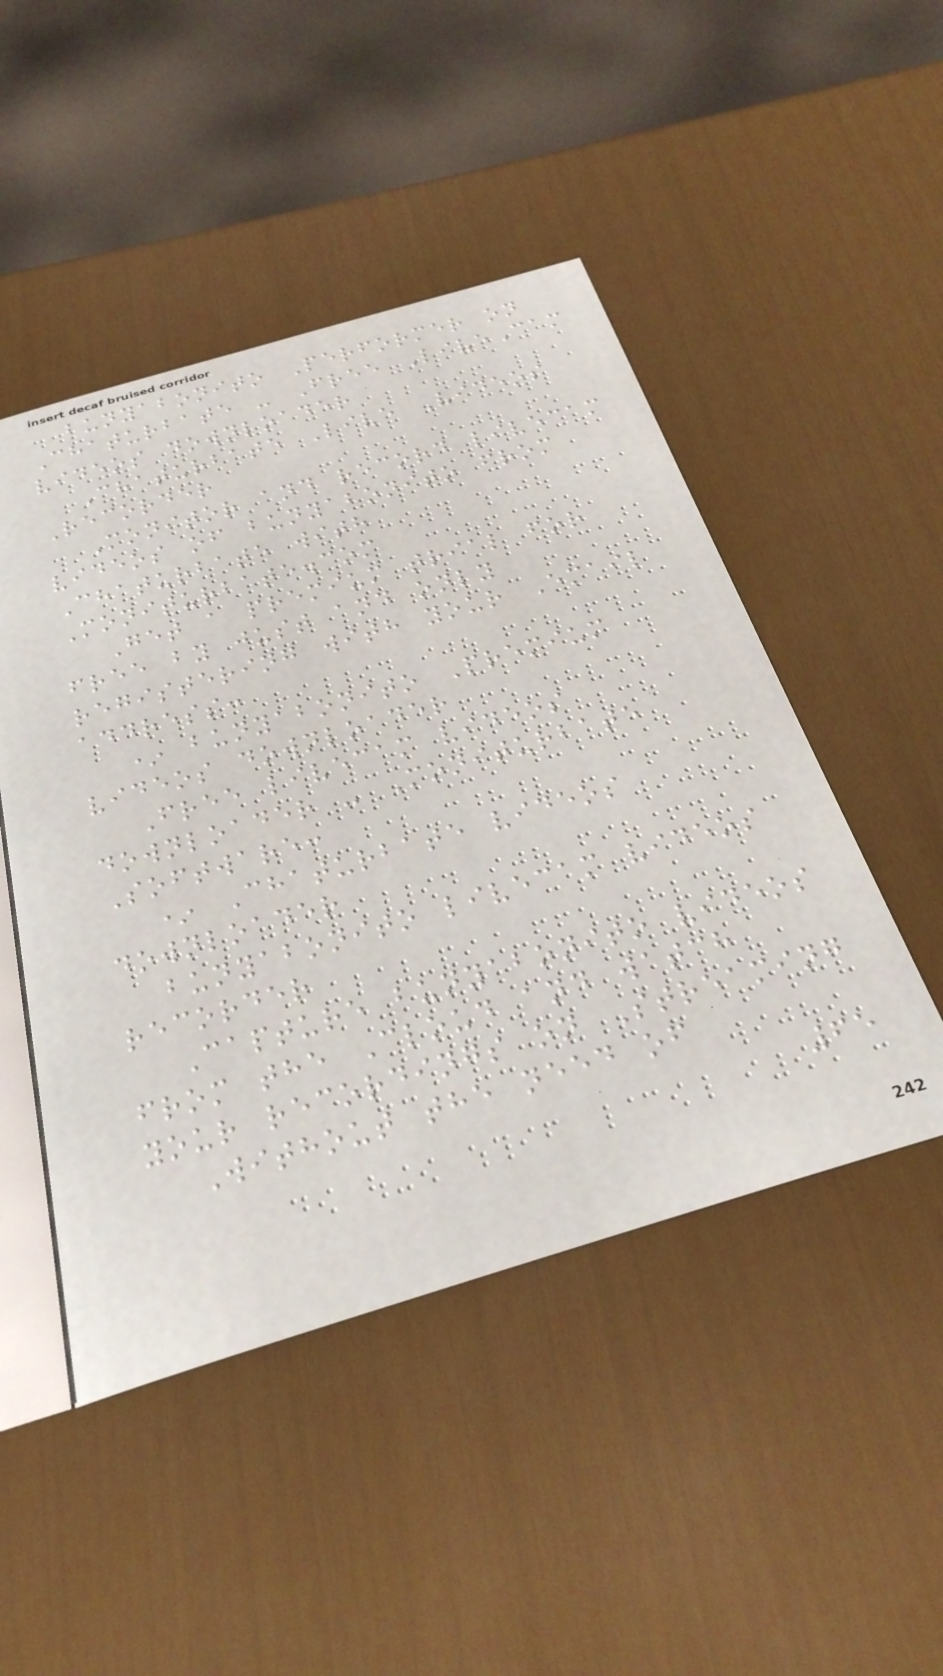bunyabonito Performer on
Chaturbate - Free LiveCam
videos downloader
Chaturbate Live Videos
Recorder
Monitor and record livecam
videos of bunyabonito from
Chaturbate with
Moniturbate.com
Get a premium trial for
free by just and only
registering with your Email
address:
* bunyabonito Premium
videos downloader
Free livecam videos
downloader - Moniturbate
Software:
* Chaturbate videos
downloader
bunyabonito livecam videos
recorder
Capture bunyabonito videos
from the Cloud and watch
your recordings on Streaming
Without the need of
65
